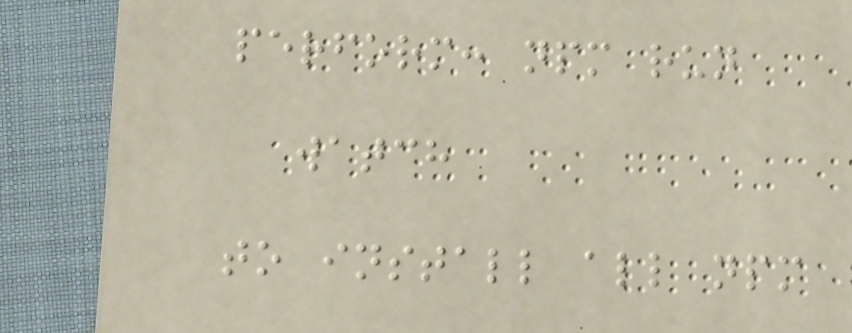perform: npm run
watch
to install all npm
